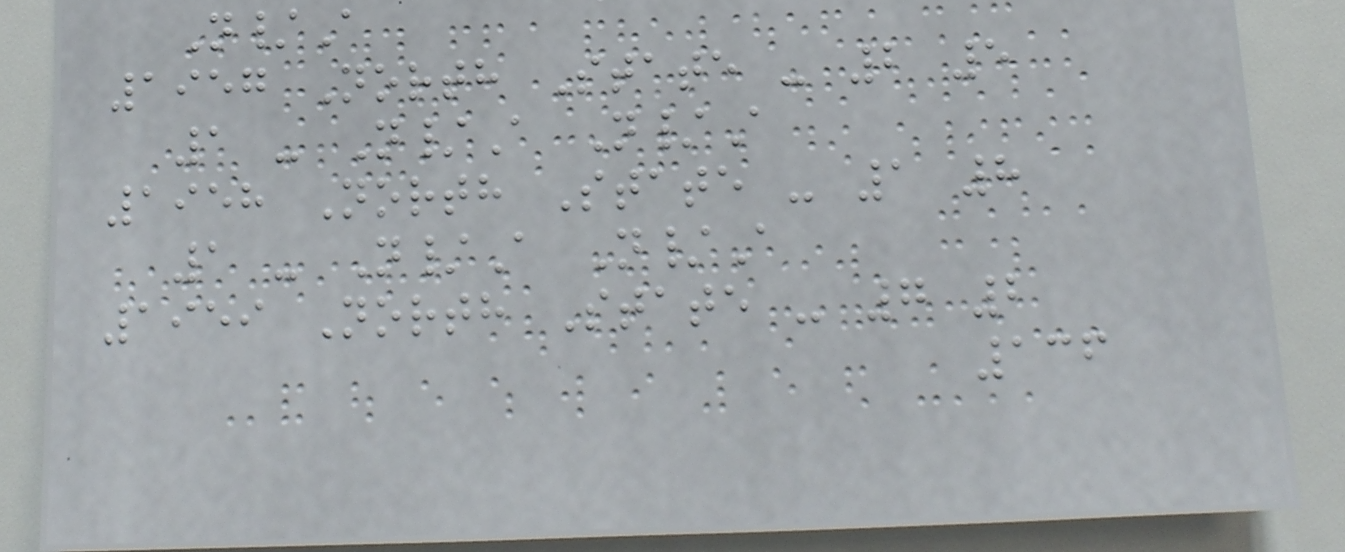N/A
1957 North State - 2 5
1 - N/A N/A
1958 North State - 1 8
1 - N/A N/A
1959 North State - 7 2
136
